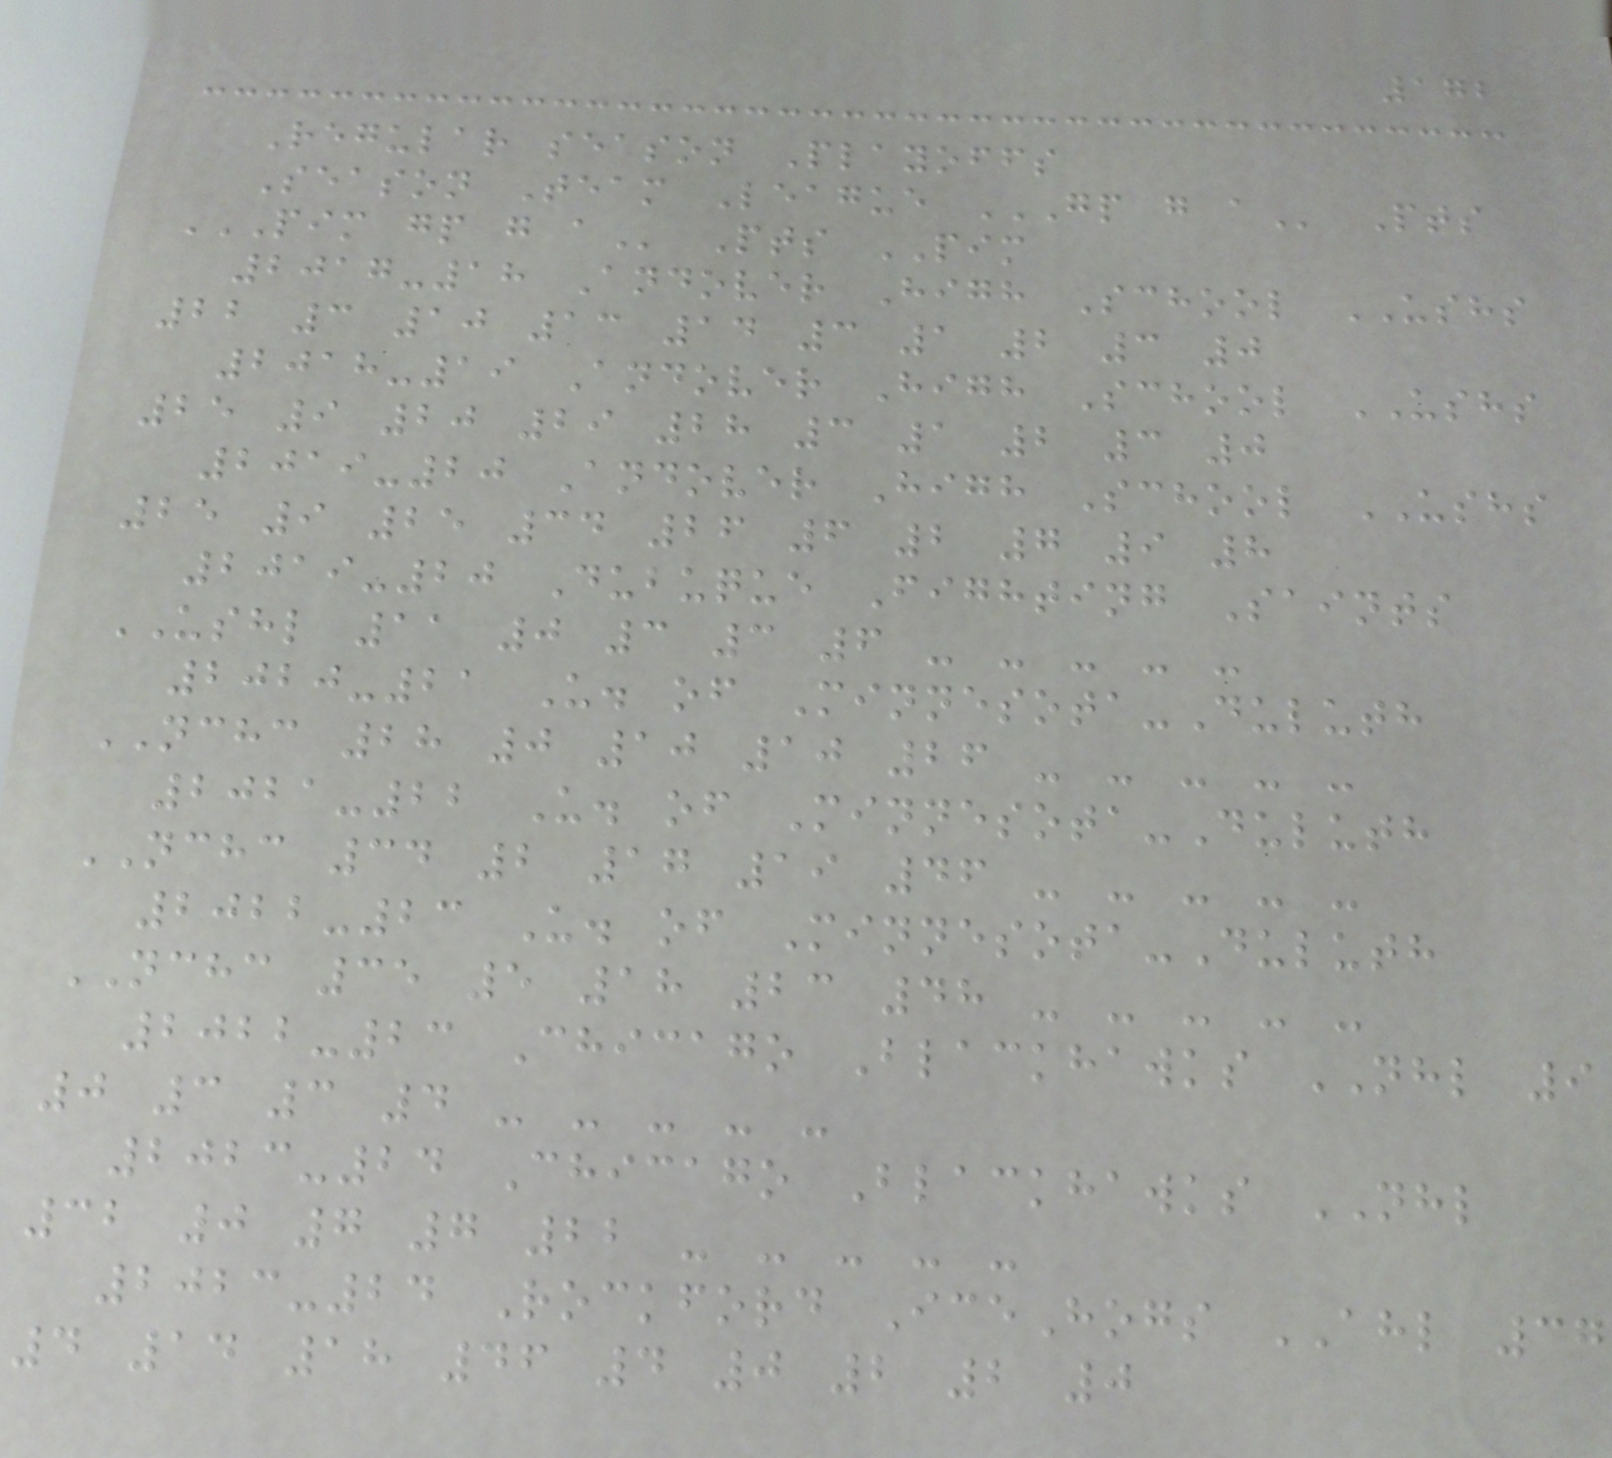172
Regular season Playoffs
Season Team League GP G A Pts
PIM GP G A Pts PIM
2017-18 Andover High School USHS
22 3 10 13 14 3 1 2 3 0
2018-19 Andover High School USHS
25 9 20 29 28 3 1 2 3 0
2019-20 Andover High School USHS
25 9 25 34 26 6 2 7 9 8
2019-20 Dubuque Fighting Saints
USHL 11 0 3 3 6 - - - - -
2020-21 U. of Minnesota-Duluth
NCHC 28 0 10 10 26 - - - - -
2021-22 U. of Minnesota-Duluth
NCHC 34 2 17 19 46 - - - - -
2022-23 U. of Minnesota-Duluth
NCHC 35 5 18 23 48 - - - - -
2022-23 Chicago Blackhawks NHL 9
0 3 3 4 - - - - -
2023-24 Chicago Blackhawks NHL
32 0 7 7 22 - - - - -
2023-24 Rockford IceHogs AHL 37
4 14 18 46 4 0 2 2 0
